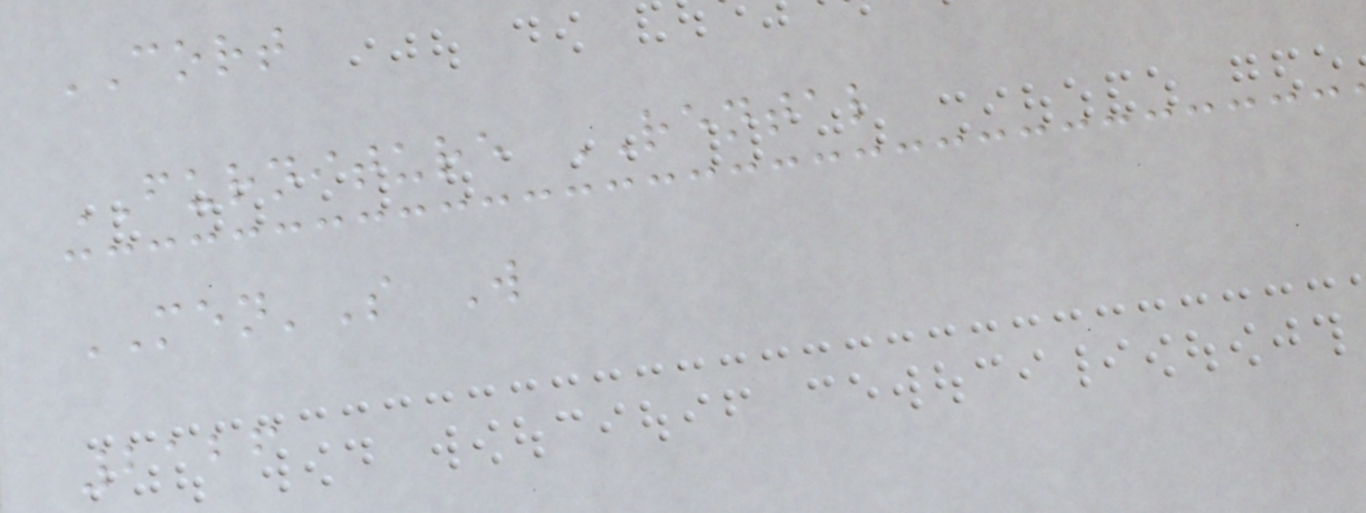CORT
FURNITURE RENTAL
MEN'S W
2126
